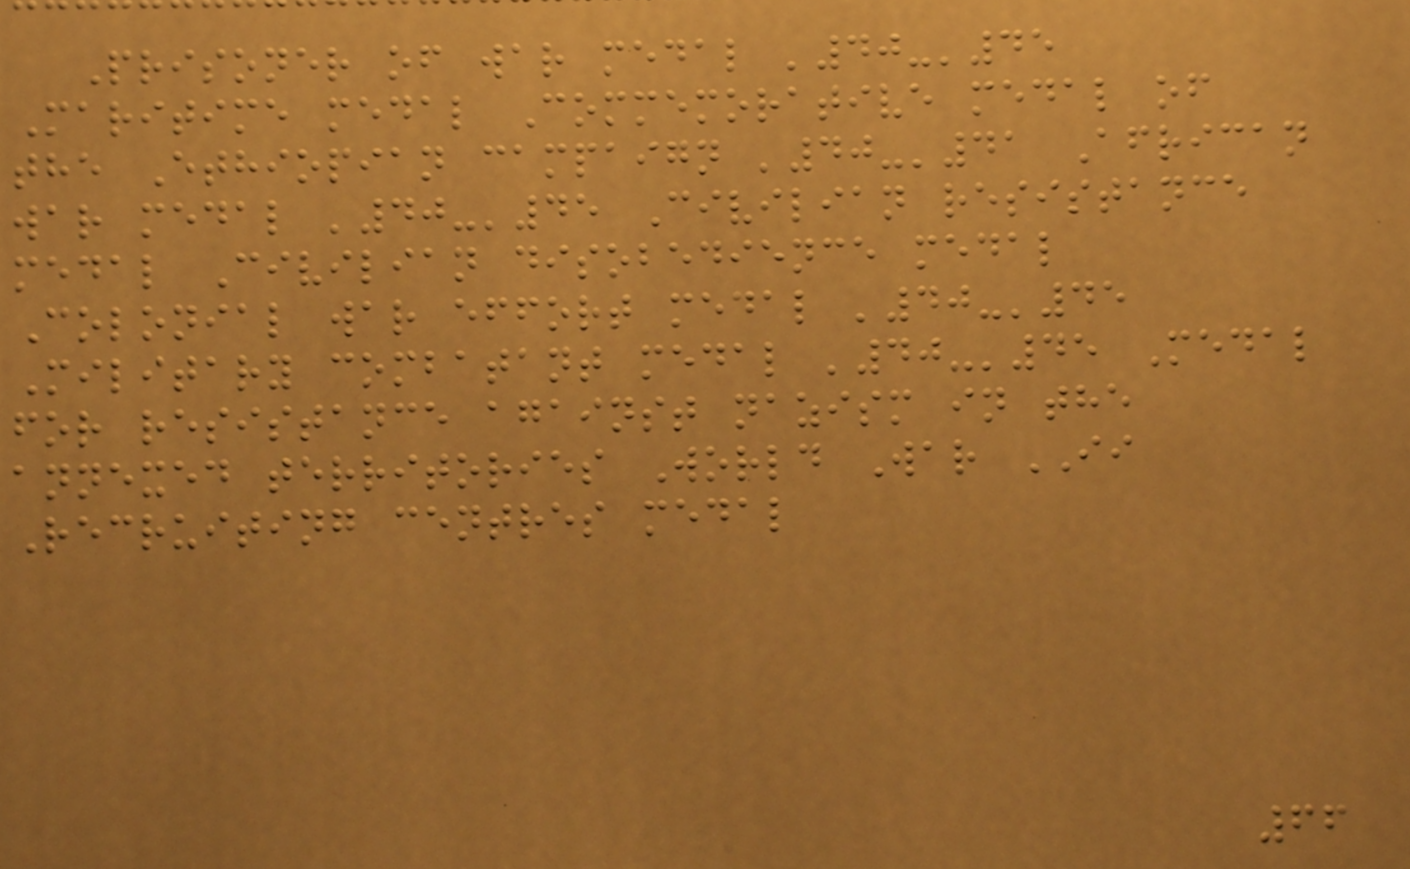Prisoner of war medal '40-'45
Maritime medal Commemorative medal of
the Ethiopian campaign '40-'41 African
war medal '40-'45 Civilian resistance
medal Civilian disobedience medal
Colonial war effort medal '40-'45
Military combatant medal '40-'45 Medal
for resistance against nazism in the
annexed territories World War II
Recruiting centres medal
66
